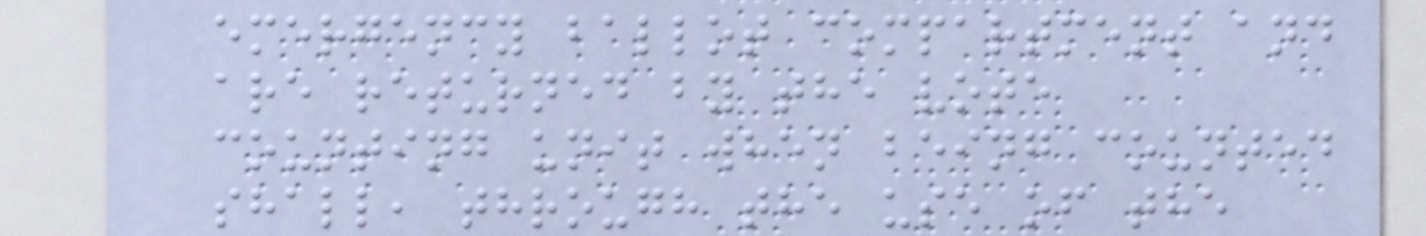emergency ballot compartment and
are returned by the vote
counting unit when being counted
shall, through the use of the
